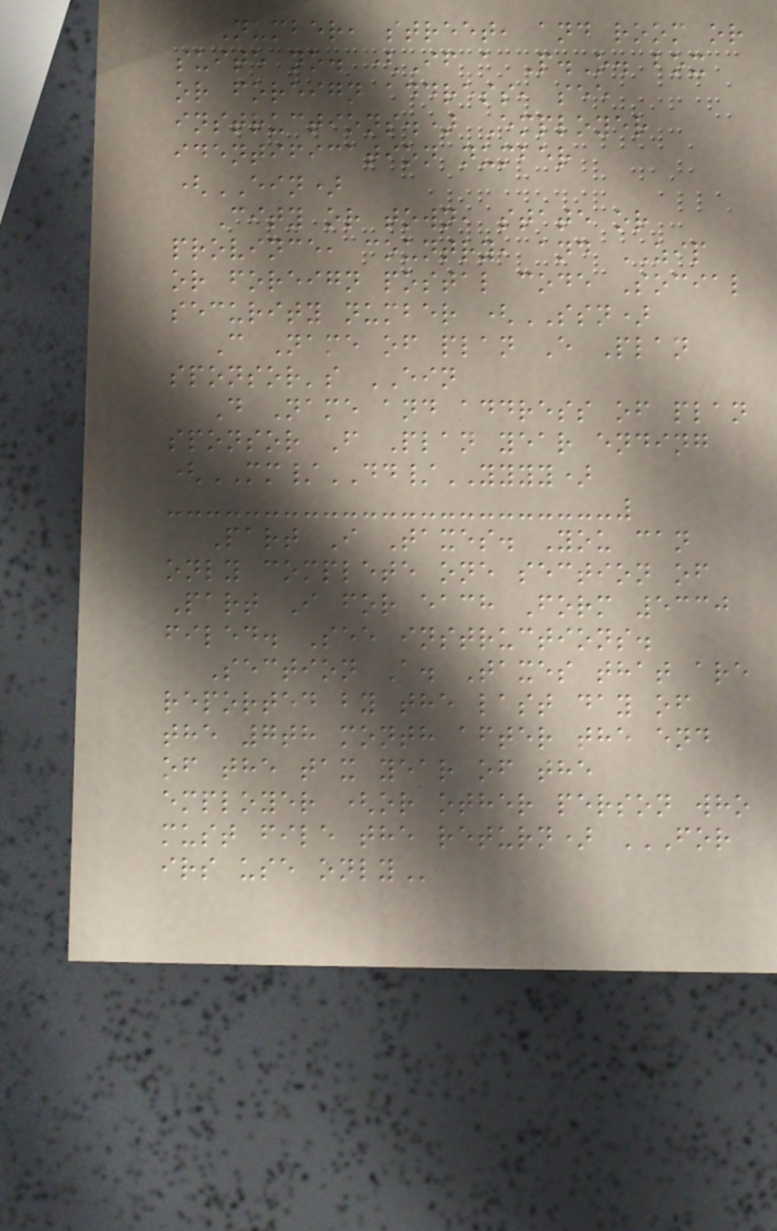Number, street, and room or
suite no. (If a P.O. box
or foreign address, see
instructions.) Employer
identification number
(EIN)
City or town, state or
province, country, and ZIP
or foreign postal code Social
security number (SSN)
C Name of plan E Plan
sponsor's EIN
D Name and address of plan
sponsor F Plan year ending
(MM/DD/YYYY)
Part I Taxes. You can
only complete one section of
Part I for each Form 5330
filed. See instructions.
Section A. Taxes that are
reported by the last day of
the 7th month after the end
of the tax year of the
employer (or other person who
must file the return) FOR
IRS USE ONLY
